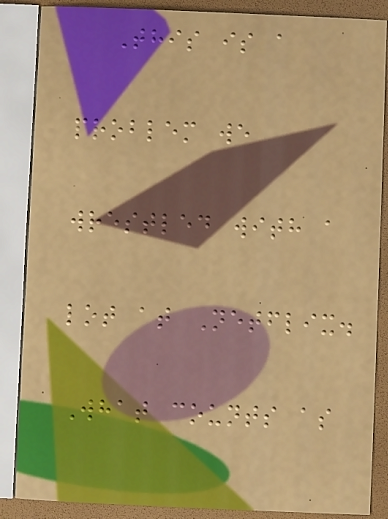This is a
problem we
wrestled with a
lot at Netflix.
What counts as
